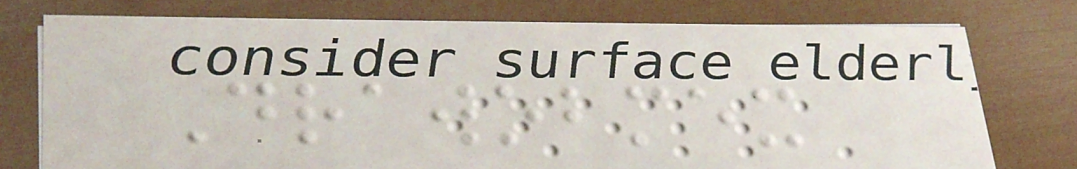Drawobmex
